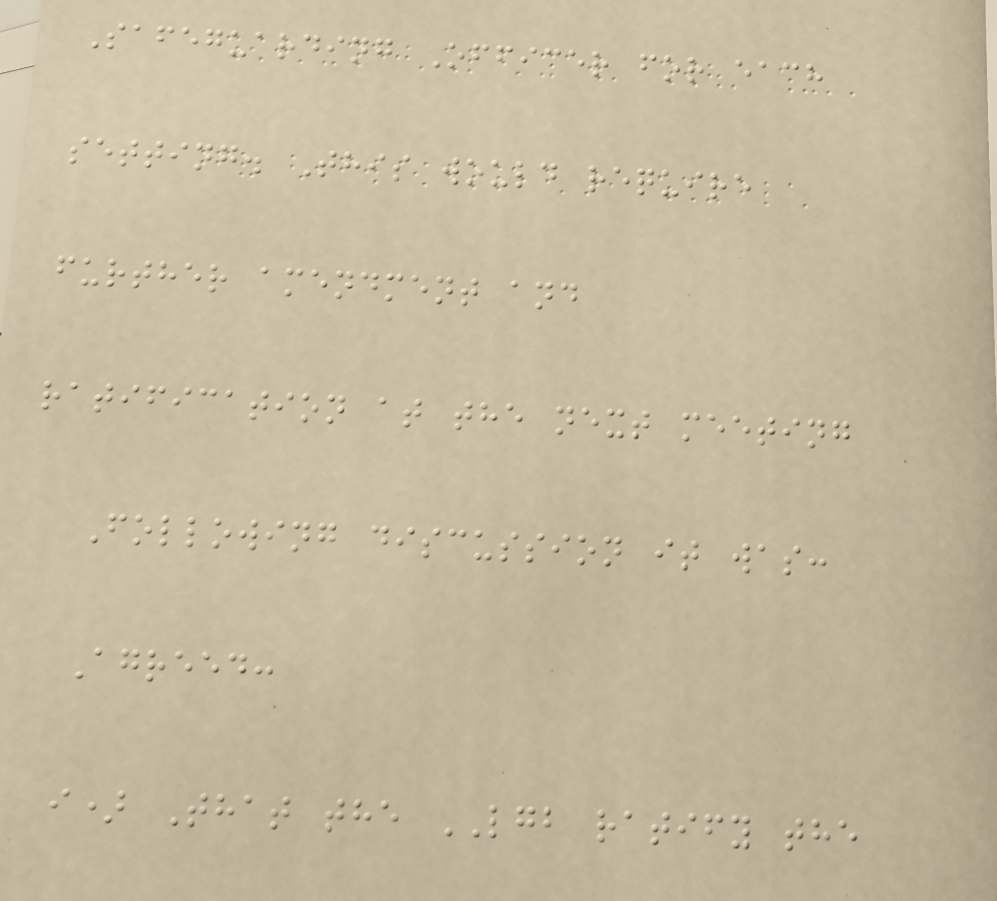Safeguarding Officer for each
setting. This would require
further amendment and
ratification at the next meeting
Following discussion it was:
Agreed:
i) That the LGB ratify the
